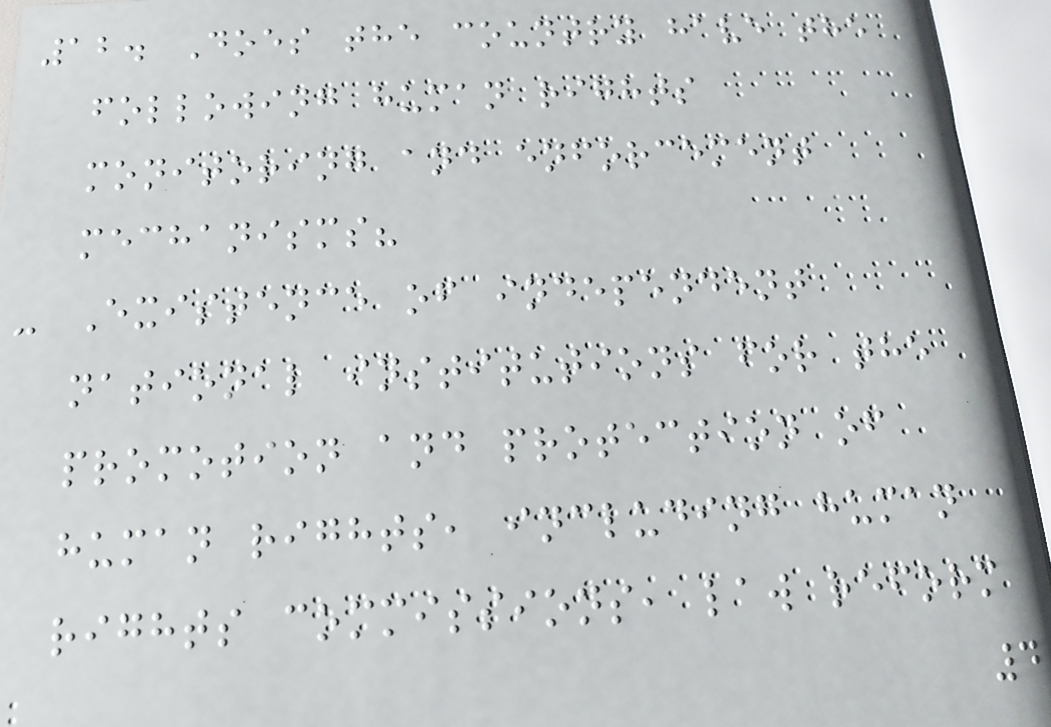12. Does the country have the
following human rights
monitoring and enforcement
mechanisms?
- Existence of independent
national institutions for the
promotion and protection of
human rights, including human
rights commissions, law reform
4
